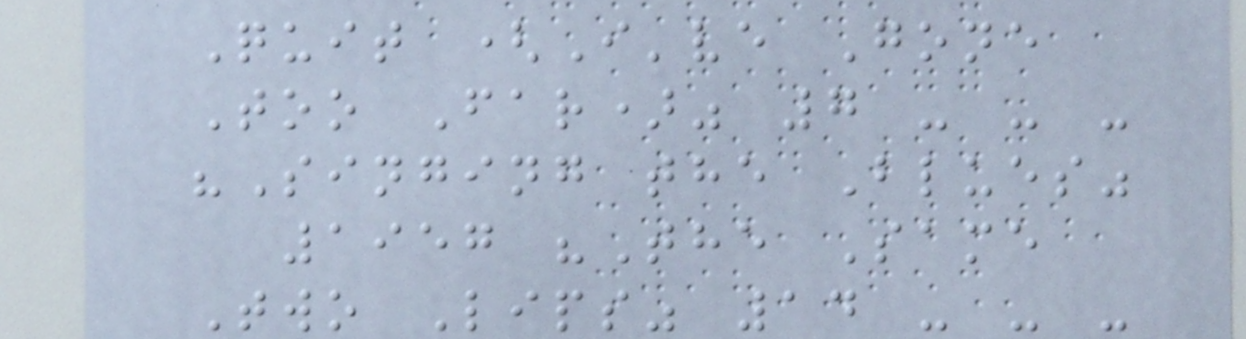Quit (I've Gone
Too Far)" 7 - - -
"Singing the Blues"
1957 "The Same
Two Lips" 14 - - -
